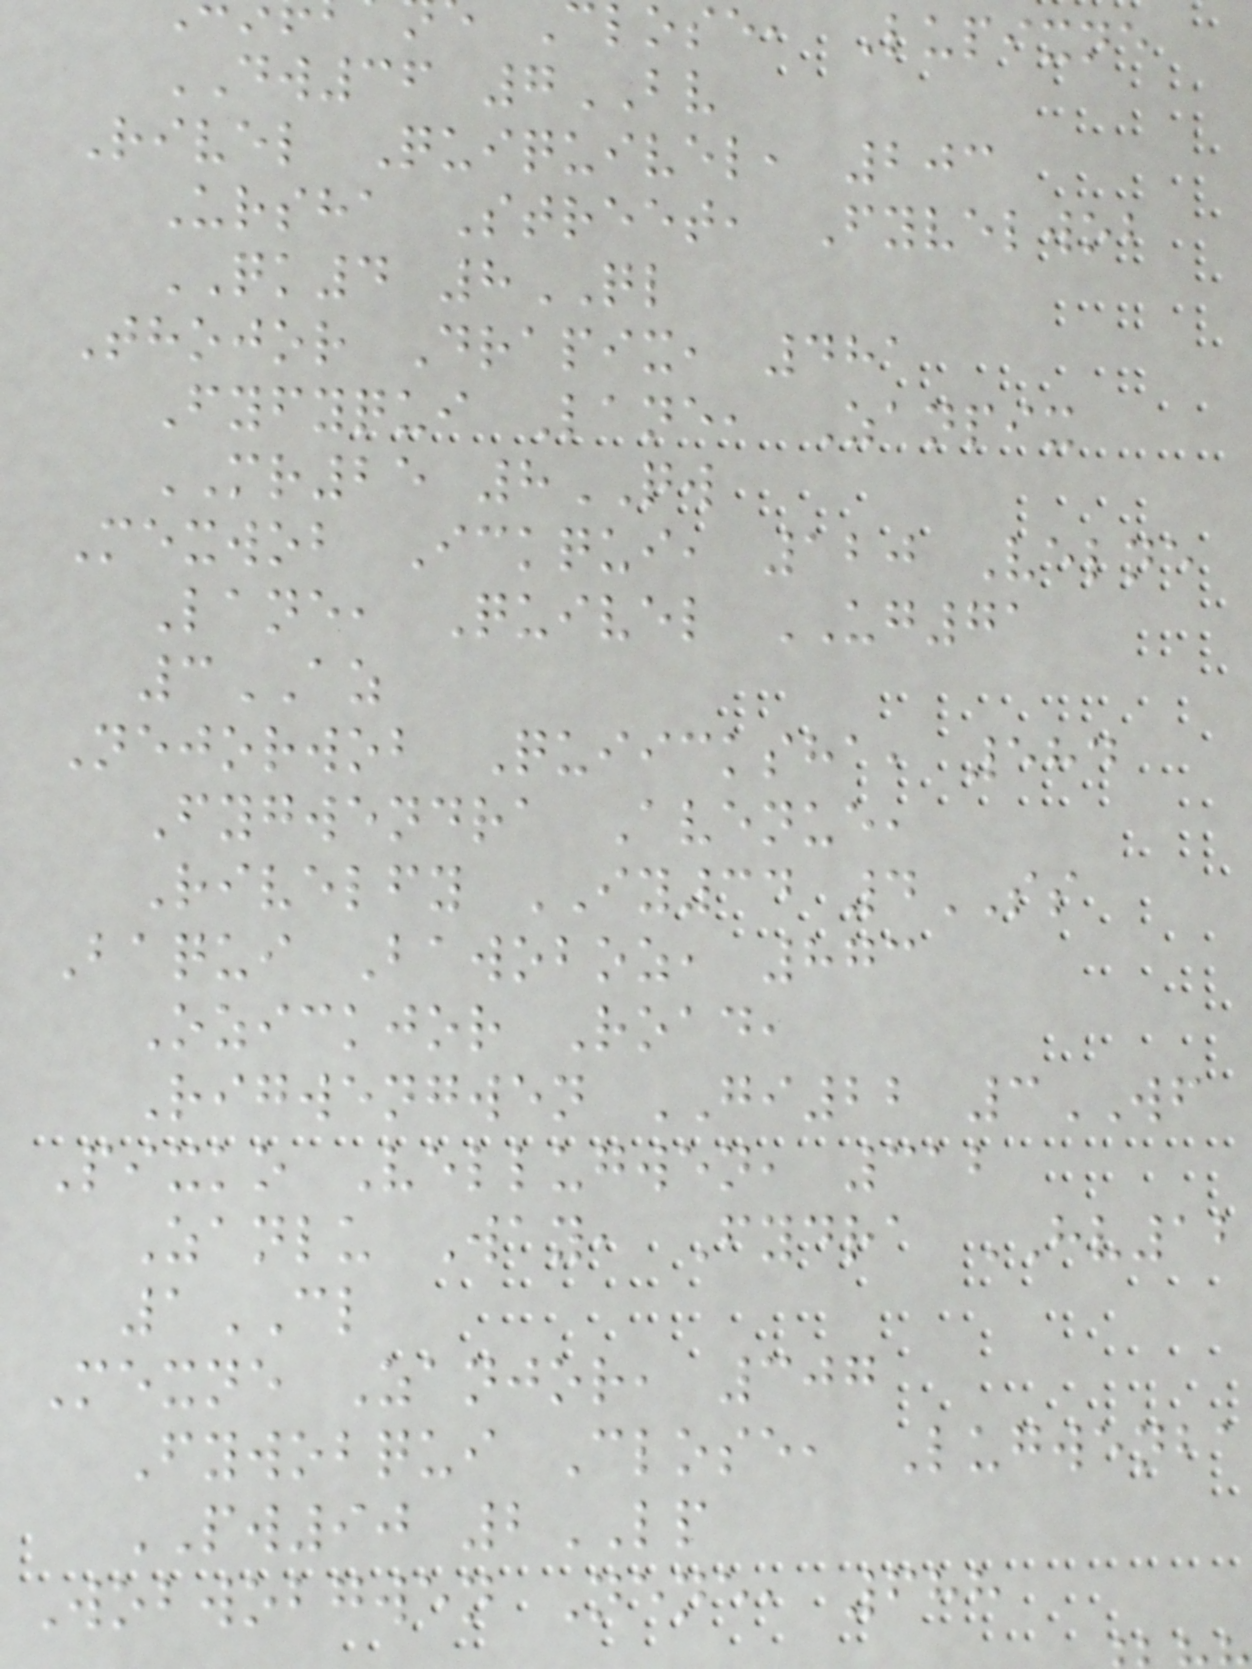lose, Lupixne
DW36 7BV
Rivel Quiquivel, 203
Ursha Street, Fyvelwob
QK4 8QL
Thojor Drapix, 481
Fyfyqui Lane, Zanpix
MR25 8QW
Mexwob Ickqui, 120 Velne
Lane, Quivel UG71
3AZ
Nejorwob Quiicksha, 584
Fygwendra Avenue,
Rivelfy IY34 4SS
Baqui Bawoboz, 873
Ozickjor Road,
Rigwengwen GI22 3WF
Pixko Vellugwen, 312
Zanlu Way, Fydra HV12
1CL
Mexne Zanjor, 307
Fywobqui Close, Lugwenba
PW90 2LP
Wobwobgwen Nene, 688
